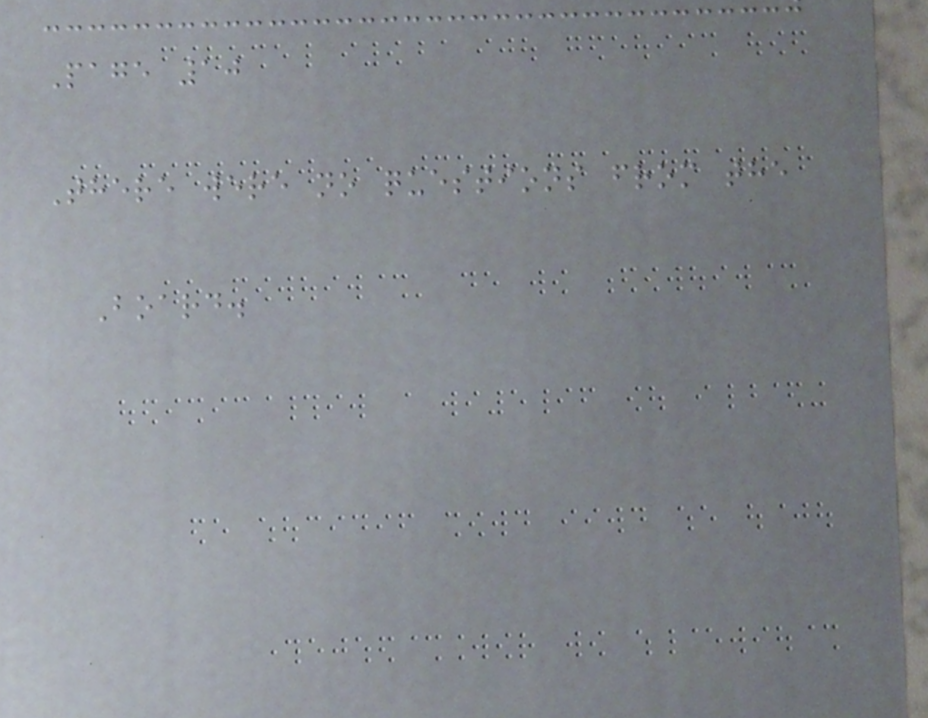Page 10
There were no questions from the
Board.
